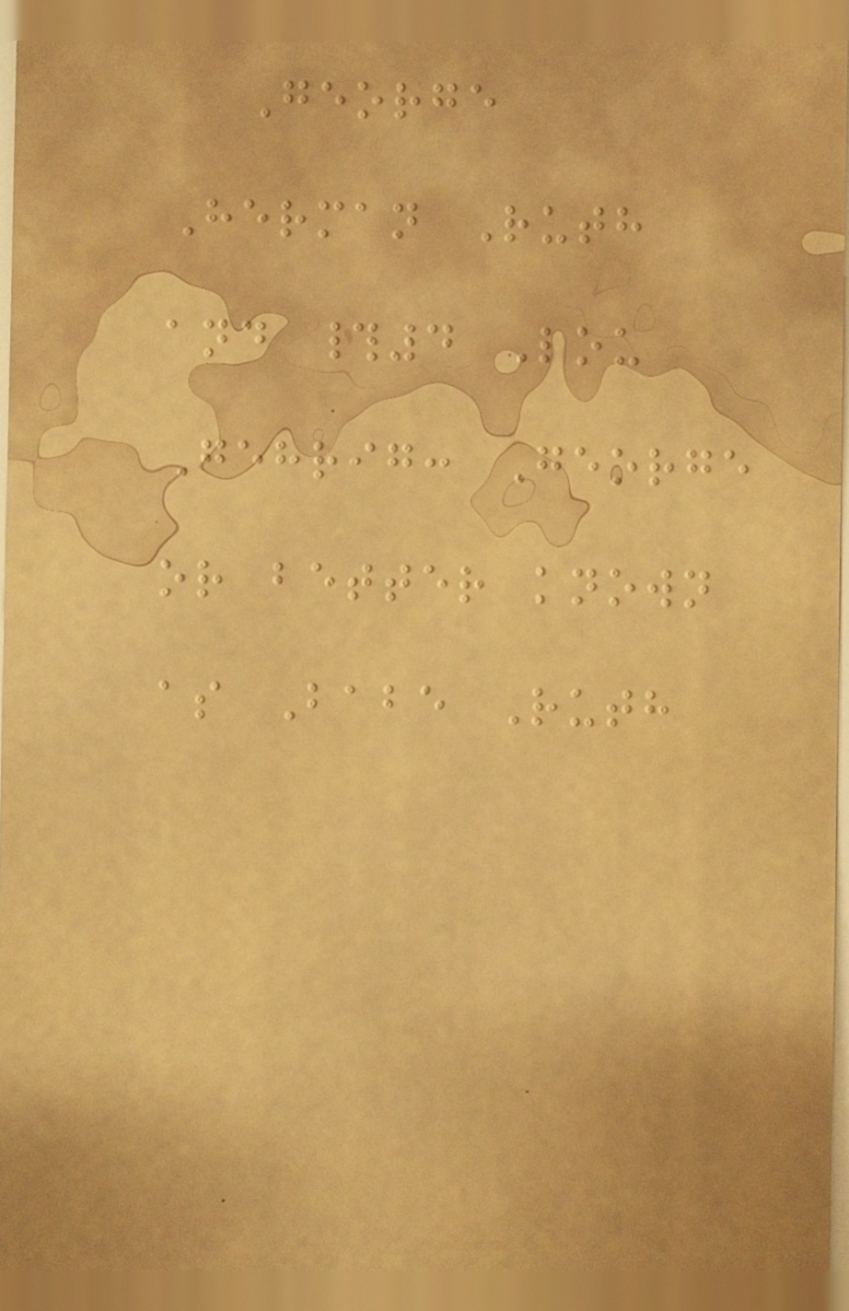George
Herman Ruth
and #4 Lou
Gehrig: George
or better known
as Babe Ruth
